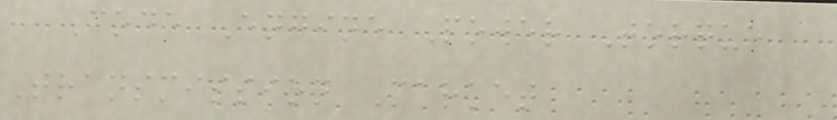Code Engine Power Torque
Transmission Market
